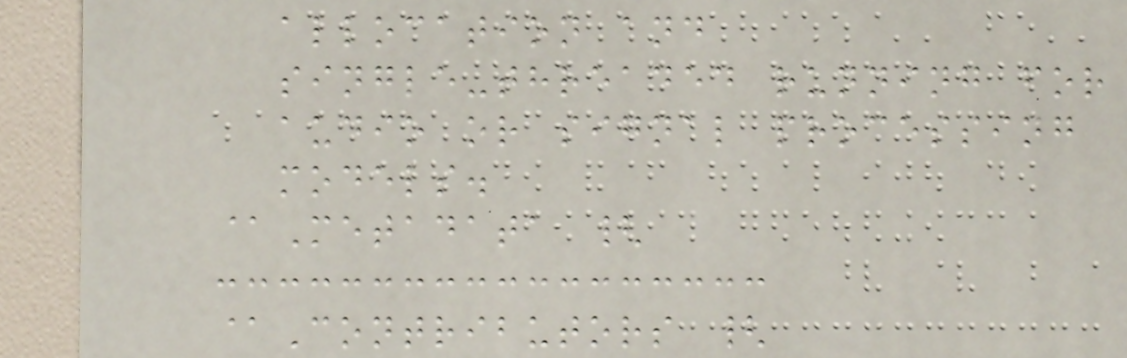allocation and
single-threaded running for
audio or signal processing
models.
@Metadata {
@Contributors {
